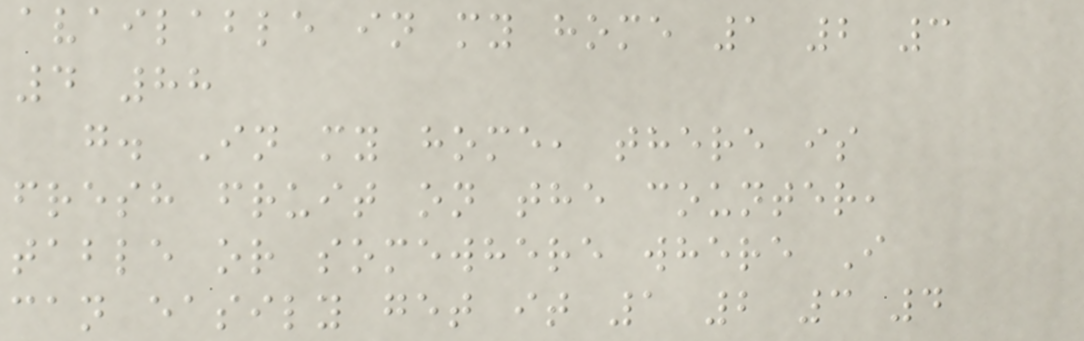available in my home 1 2 3
4 88
g. In my home, there is
fresh fruit on the counter,
table or somewhere where I
can easily get it 1 2 3 4
